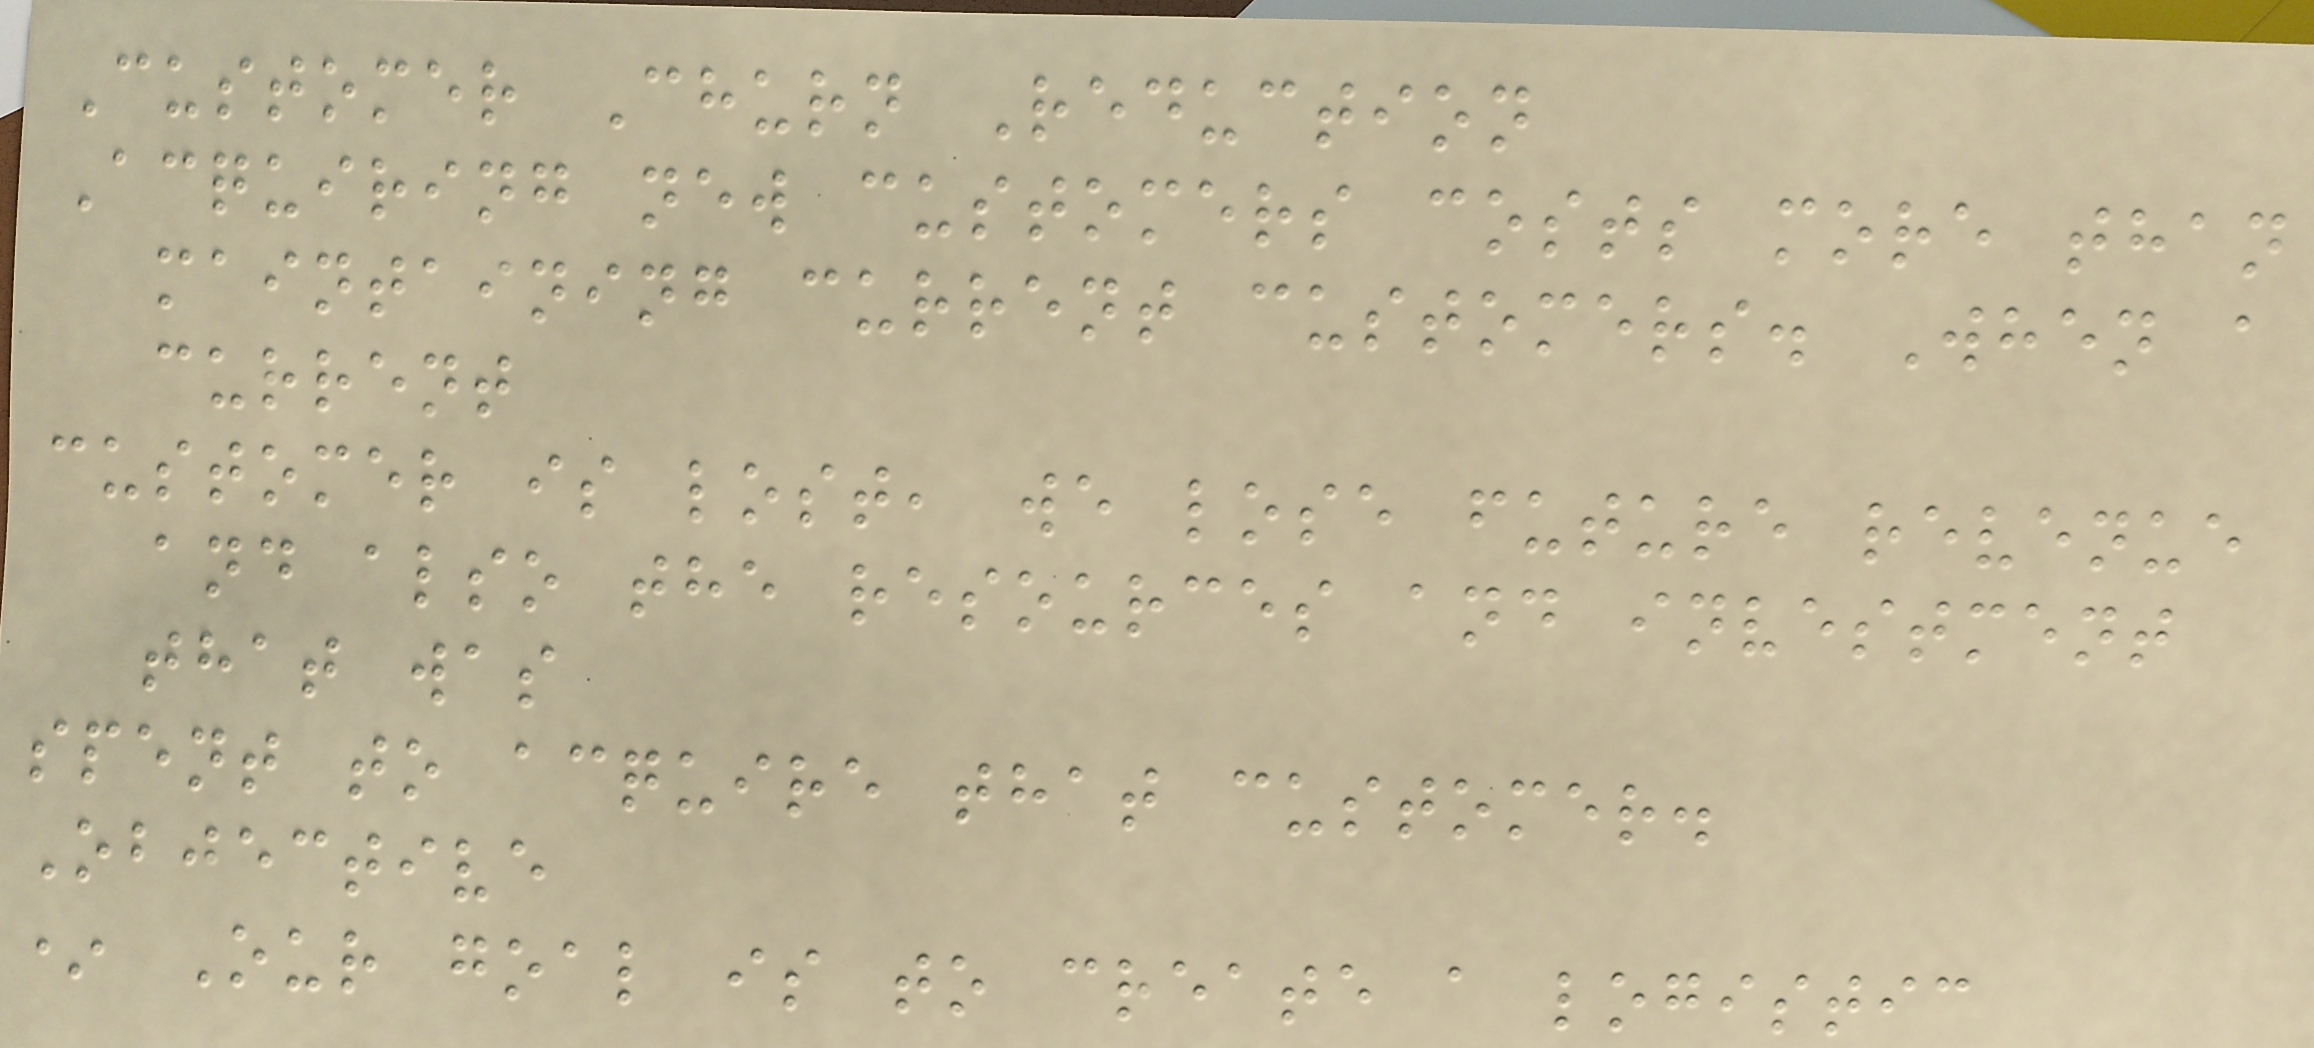Customer Churn Reduction
Acquiring new customers costs more than
maintaining current customers. When a
current
customer is lost, we lose future revenue
and also the resources and investment
that was
spent to acquire that customer.
Objective
* Our goal is to create a logistic
